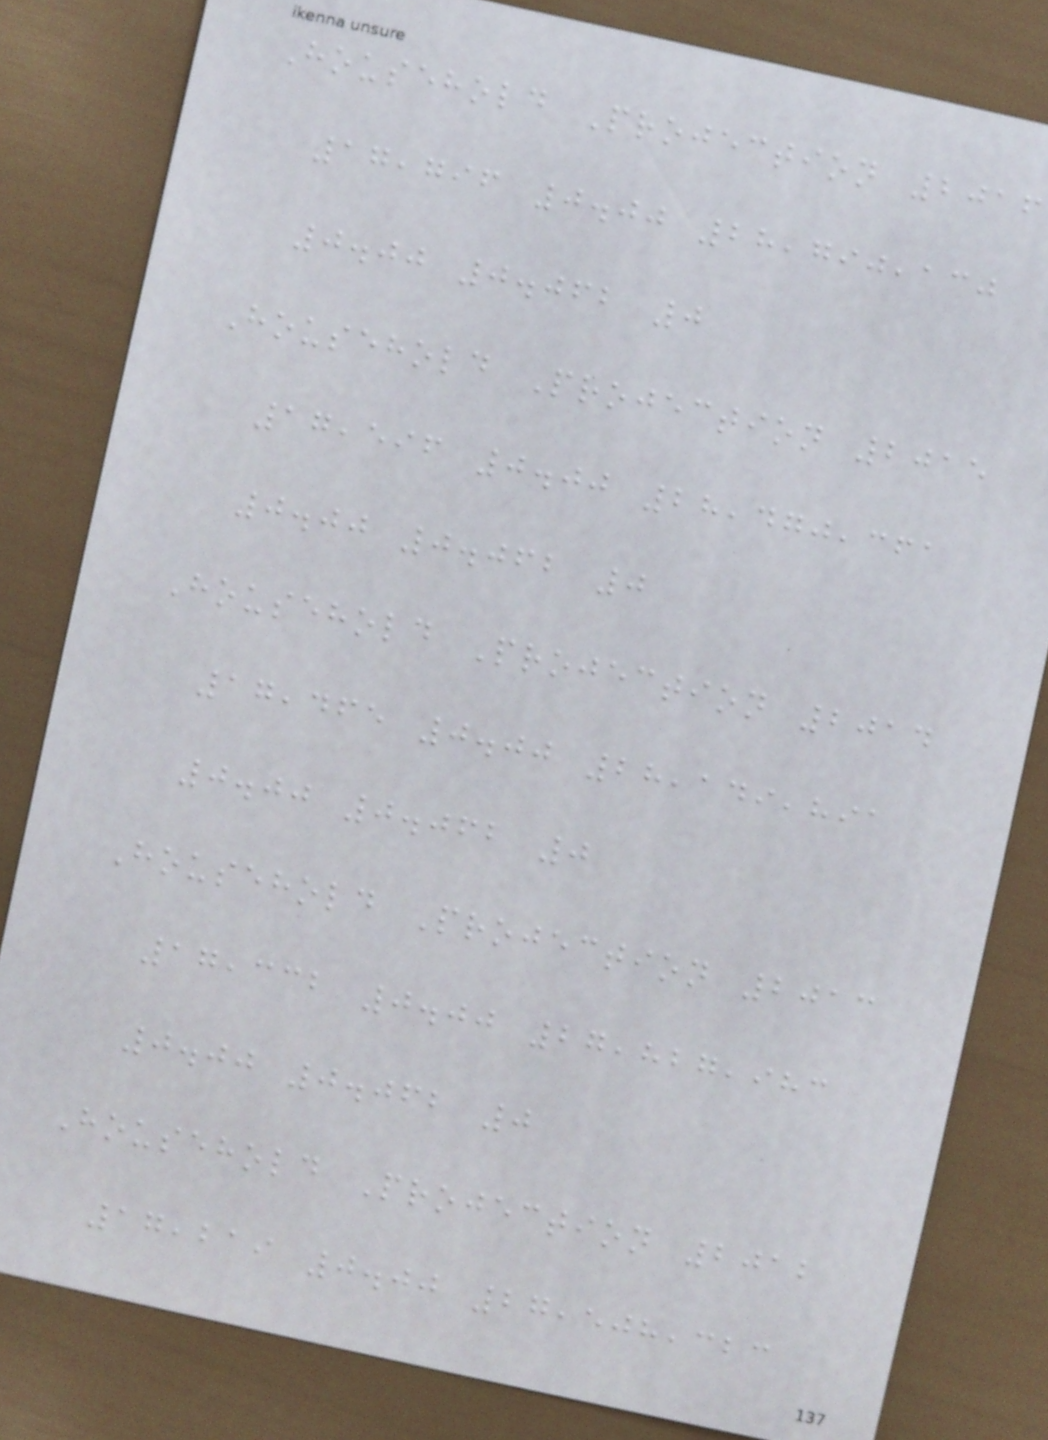Household Projection 2016
17,796 0.00 28,790,130
0.00 0.062 0
Household Projection 2015
17,596 0.00 28,470,361
0.00 0.062 0
Household Projection 2014
17,465 0.00 28,149,891
0.00 0.062 0
Household Projection 2013
17,332 0.00 27,827,983
0.00 0.062 0
Household Projection 2012
17,219 0.00 27,508,323
